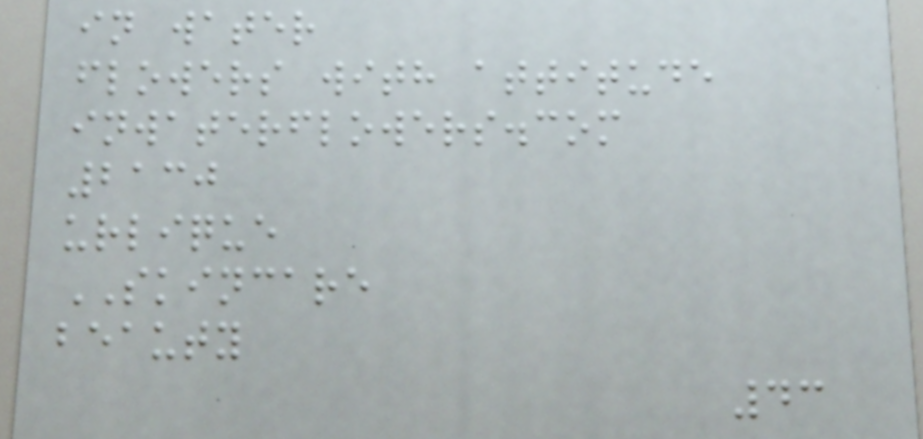in water
flowers with attitude
inwaterflowers.com
2130
urlique
SKINCARE
beauty
43
